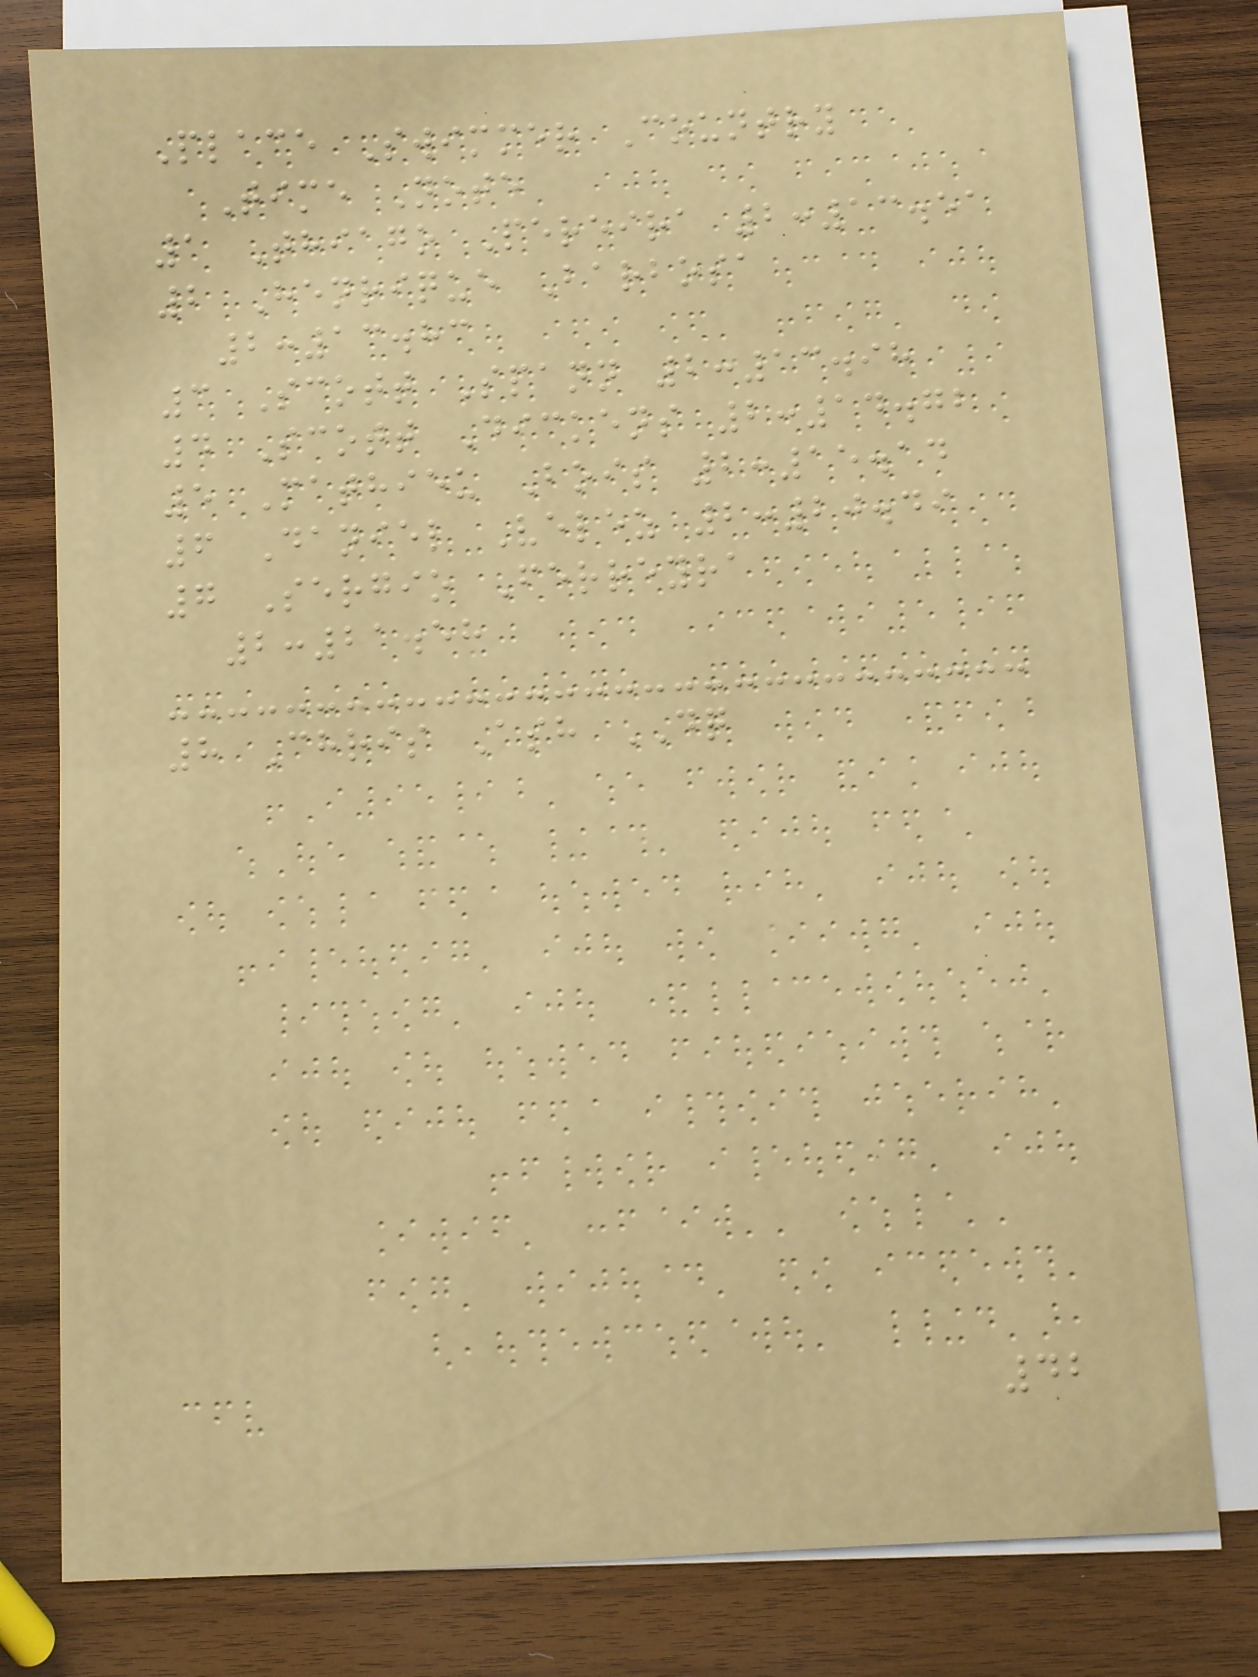Place Swimmer Country
Time Note
1 Thiago Pereira 2:13.51
2 Henrique Barbosa
2:13.83
3 Scott Spann 2:13.98
4 Scott Dickens 2:14.72
5 Mathieu Bois 2:15.14
6 Daniel Velez 2:20.49
7 Sergio Ferreyra
2:21.58
8 Chris Ash DQ
42
